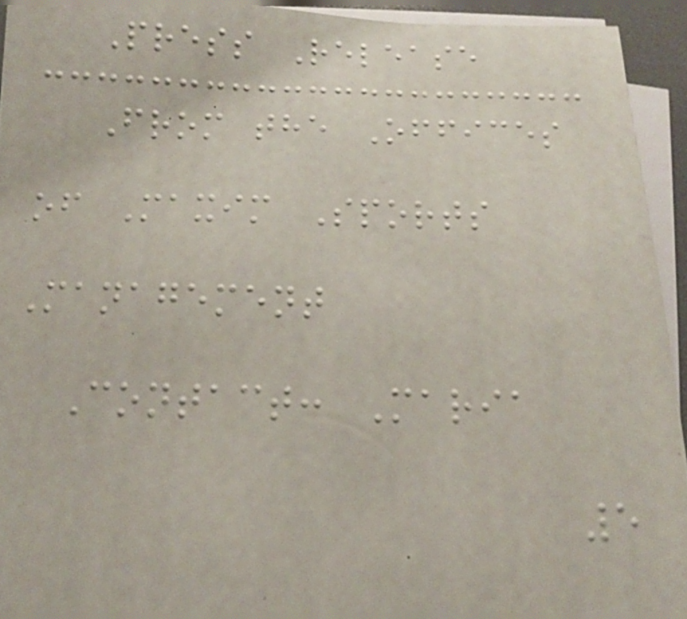Press Release
From the Offices
of Maxim Sports
Management
Contact: Maria
5
